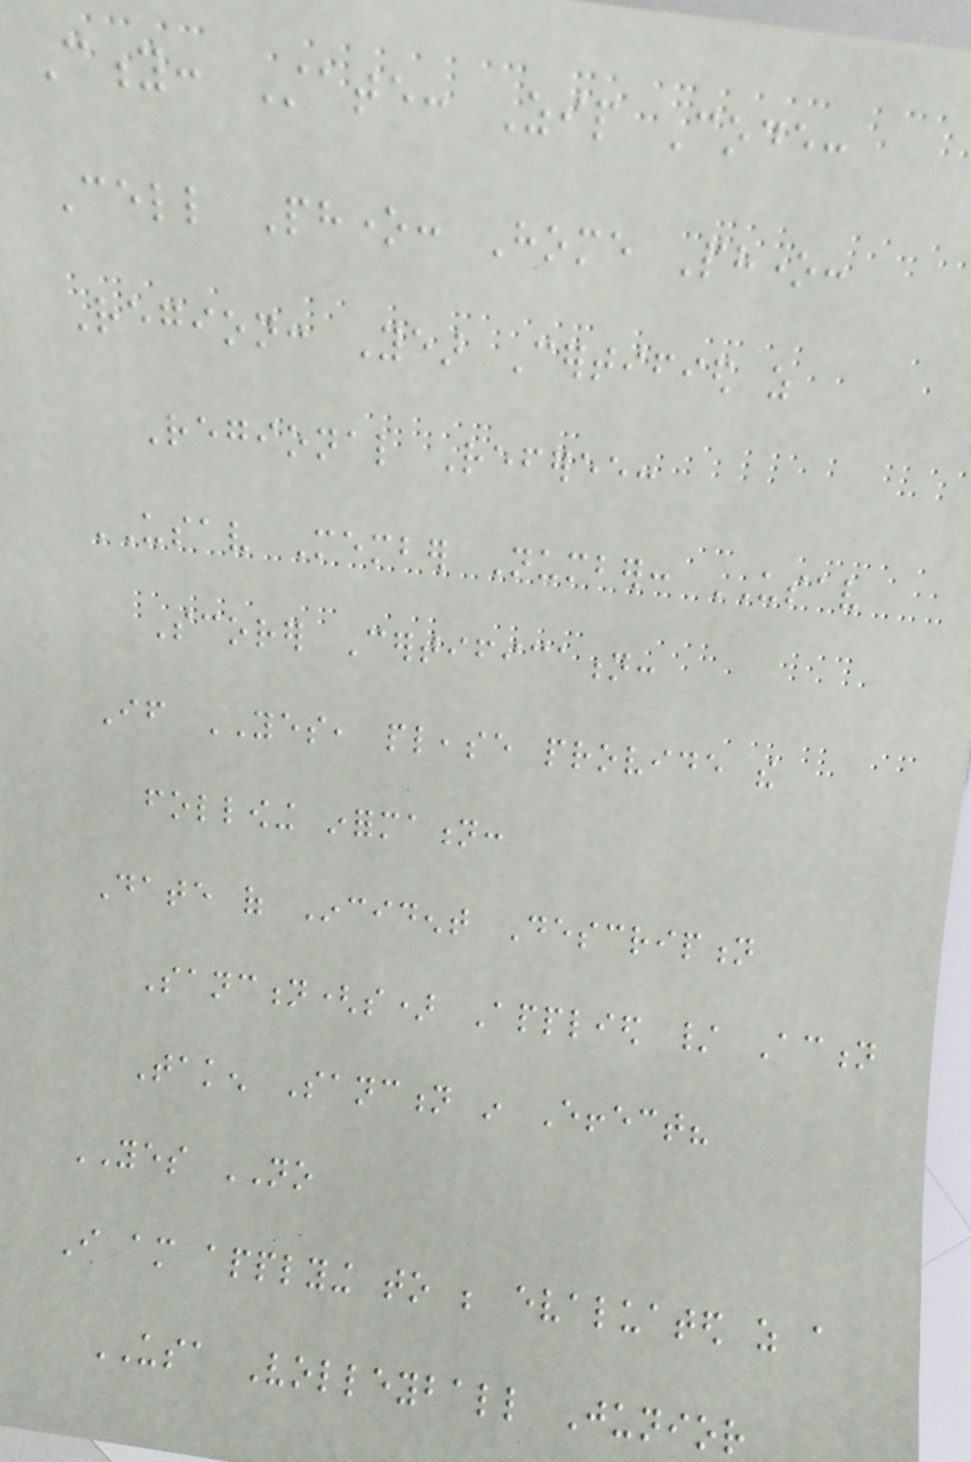City: State: Zip Code:
Cell Phone: Home Phone:
Region: Year Certified as
Regional Referee:
USAV Member Number: USAV
Scorer Certification:
If YES, please provide the
following information:
Date of Incident Description
Sanction(s) Applied / Action
Taken Sanction in Effect?
YES NO
I am applying to be evaluated as a
USA Volleyball Junior
